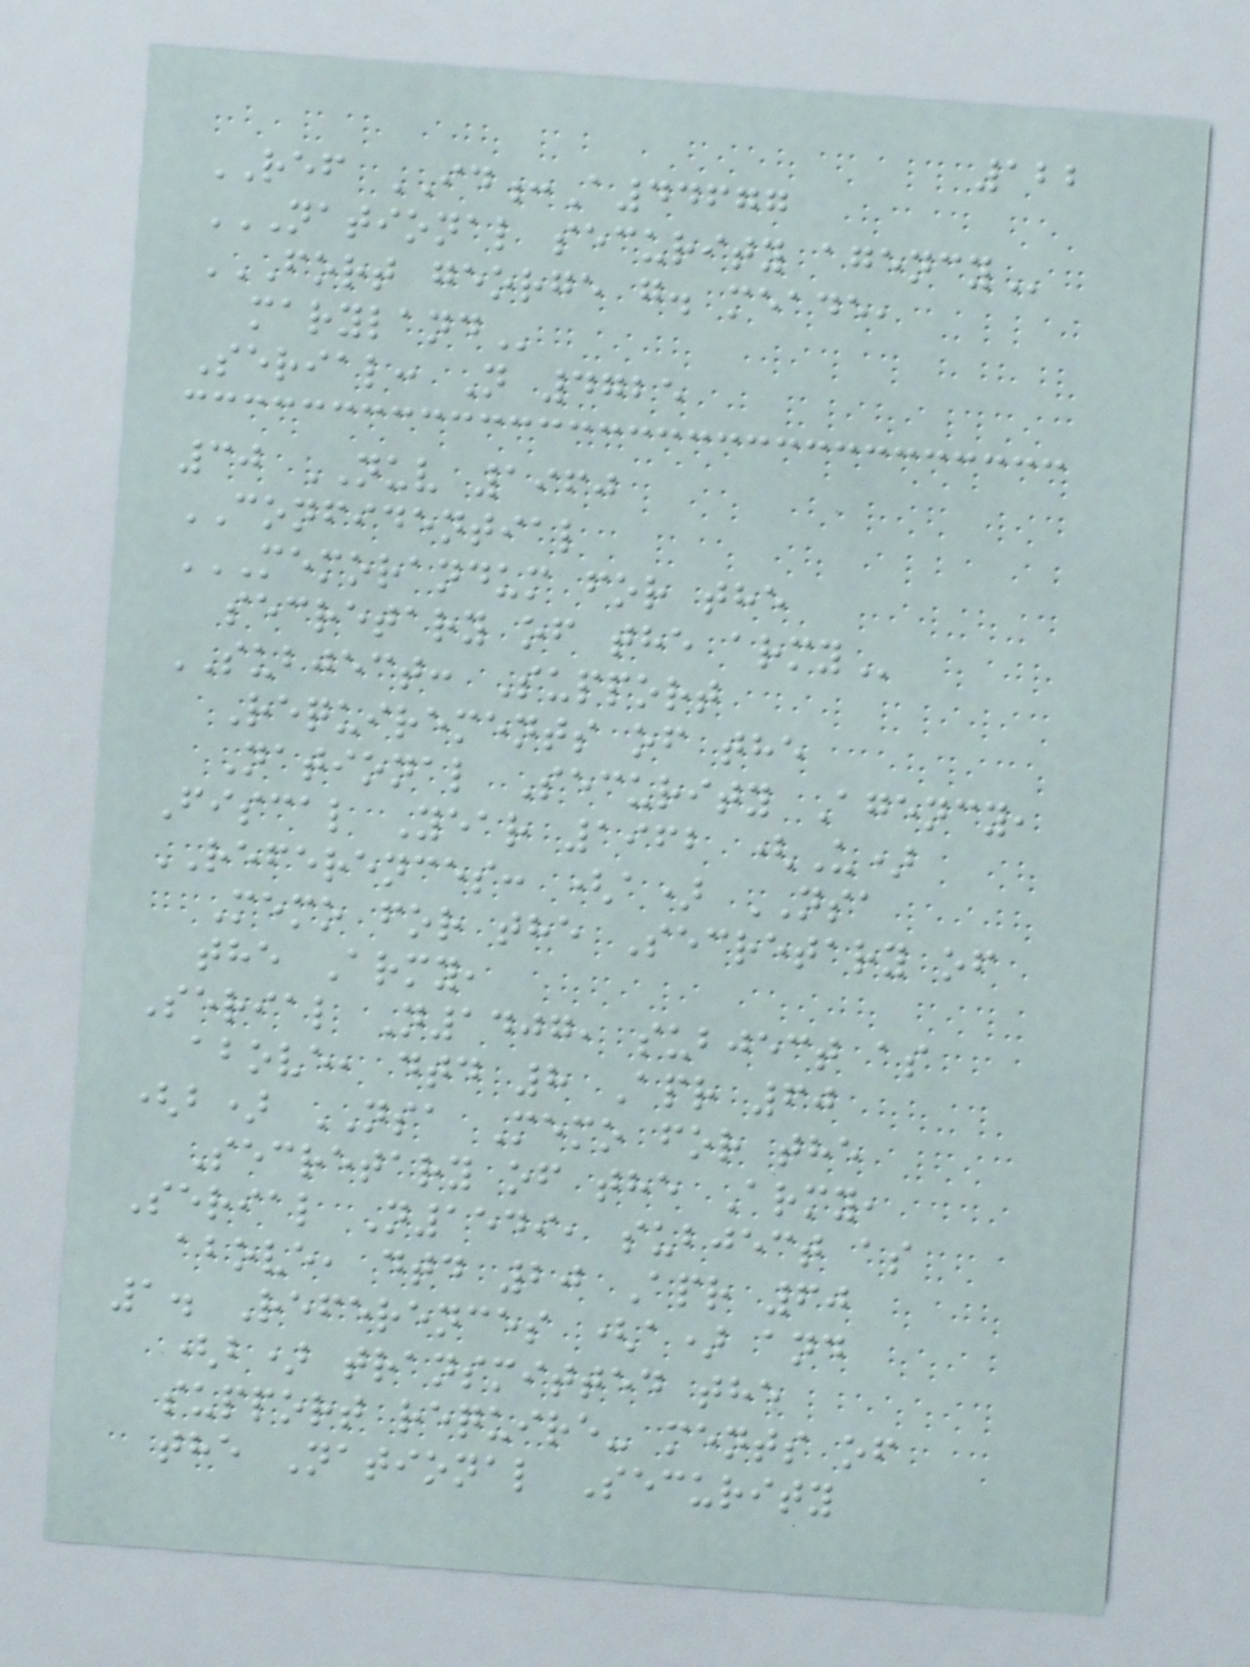122
REF ID:A44677
NATIONAL SECURITY AGENCY
FORT GEORGE G. MEADE,
MARYLAND
Serial: N 4725
30 NUV 1960
CONFIDENTIAL
MEMORANDUM FOR THE
SECRETARY OF THE ARMY
SUBJECT: Support
Requirements of the
National Security Agency,
Fiscal Year 1962 (U)
REFERENCES: (a) NSA
Memo for the Secretary of
the Army,
Serial N1407, subject as
above, dtd 8 Apr 60
(b) NSA Memo for the
Secretary of the Army,
Serial N1549, subject as
above, dtd 20 Apr 60
1. References (a) and
(b) transmitted the
support require- ments of
the National Security
